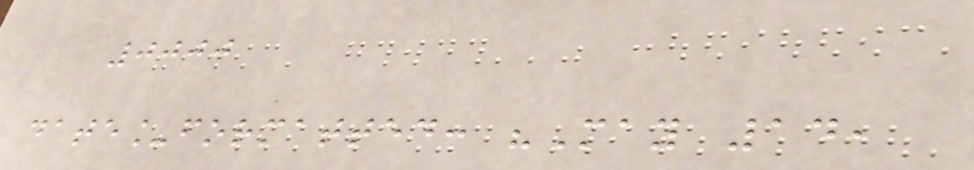0000
date_formatted: "May 14,
